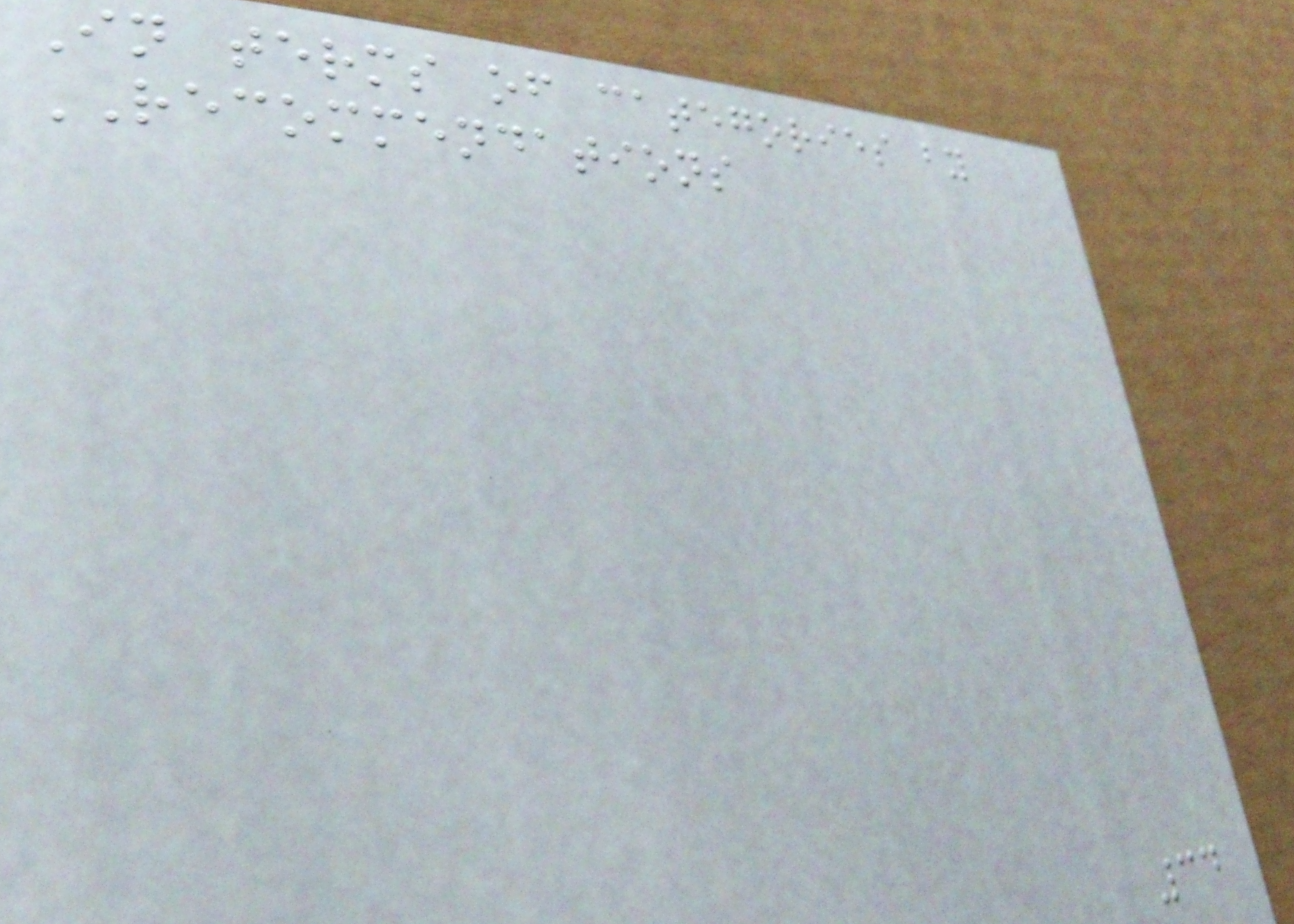In terms of categories by
RECOMMENDATIONS
34
